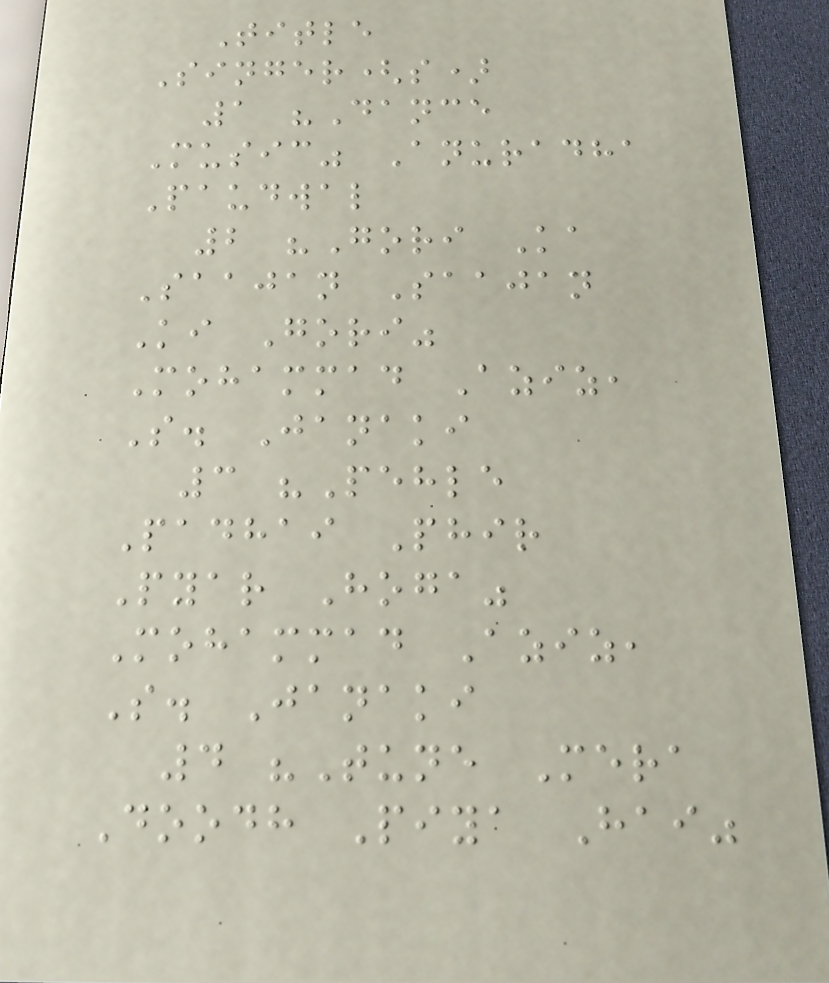Title
Singer(s)
1 "Dance
Music" Anuradha
Paudwal
2 "Gori Ka
Saajan Saajan
Ki Gori"
Mohammad Aziz,
S. Janaki
3 "Pehle
Padhai Phir
Pyar Hoga"
Mohammad Aziz,
S. Janaki
4 "Tune Mera
Doodh Piya Hai"
